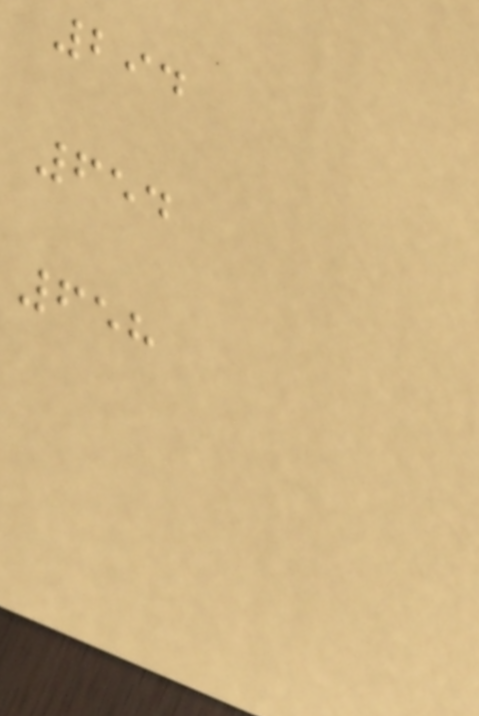294
654
658
